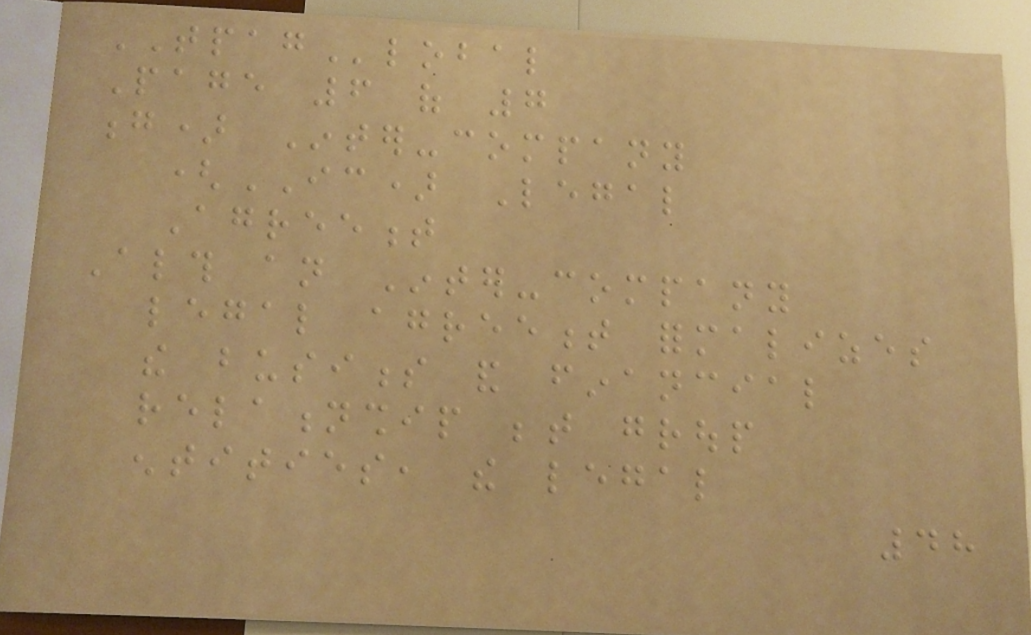TPAGlobal
Page 6 of 7
g) Inter-company
(IC) Legal
Agreement
Although an Inter-company
legal agreement formalizes
the business and financial
relationship between group
entities, the legal
48
